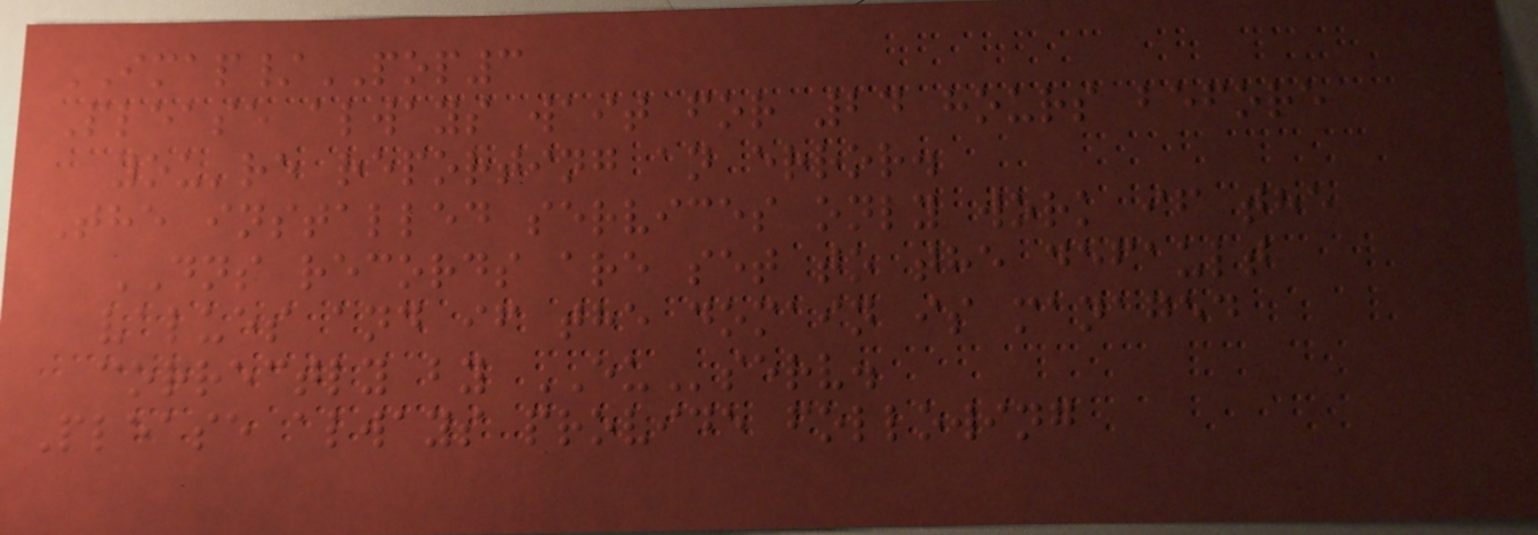IMAP/POP3
Please always wait for 24 hours before
you're reporting an error.
The installed services only work if the
DNS records are set to the default
values and if the domain is managed
correctly by EUserv.
Please always provide following
